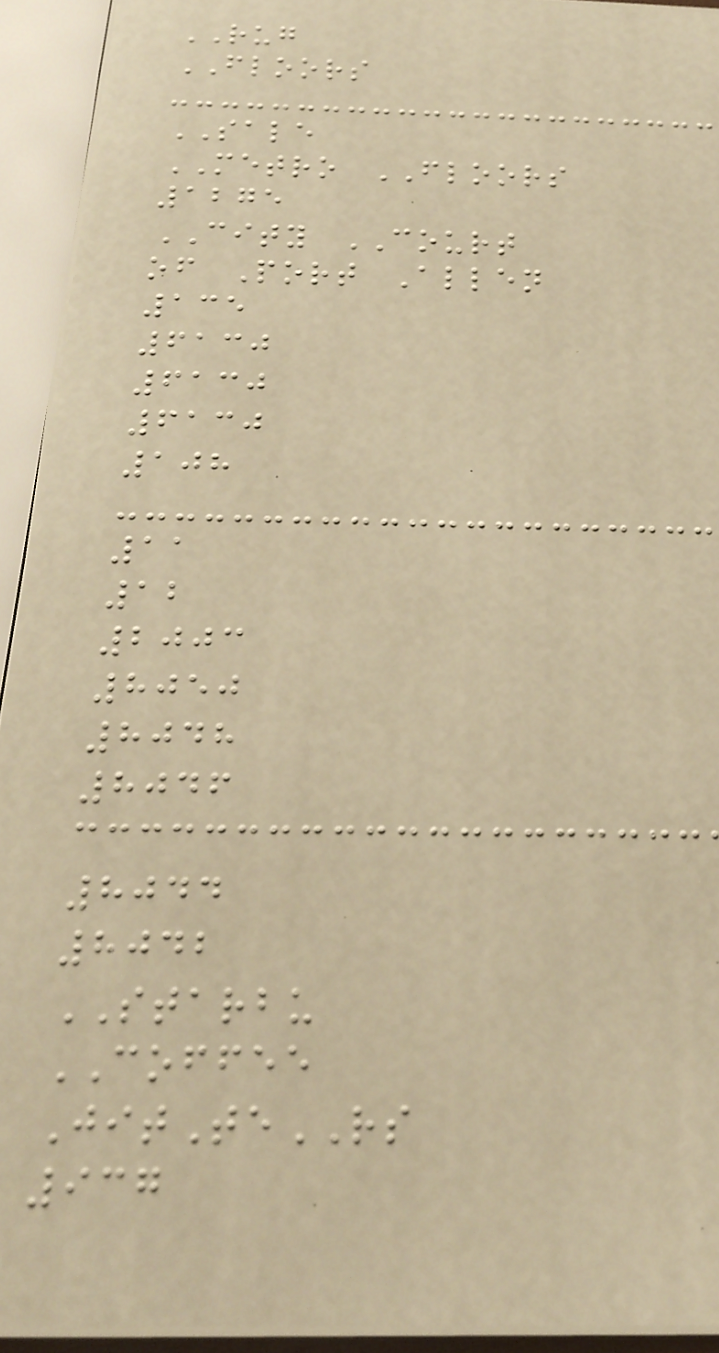RUG
FLOORS
SALE
METRO FLOORS
1275
CITY COURT
of Port Allen
135
6130
6130
6130
108
11
12
2003
8050
8048
8046
8044
8042
STARBU
COFFEE
JitTeRS
937
